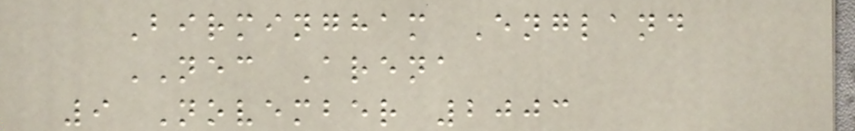Birmingham England
NEC Arena
9 November 2003
